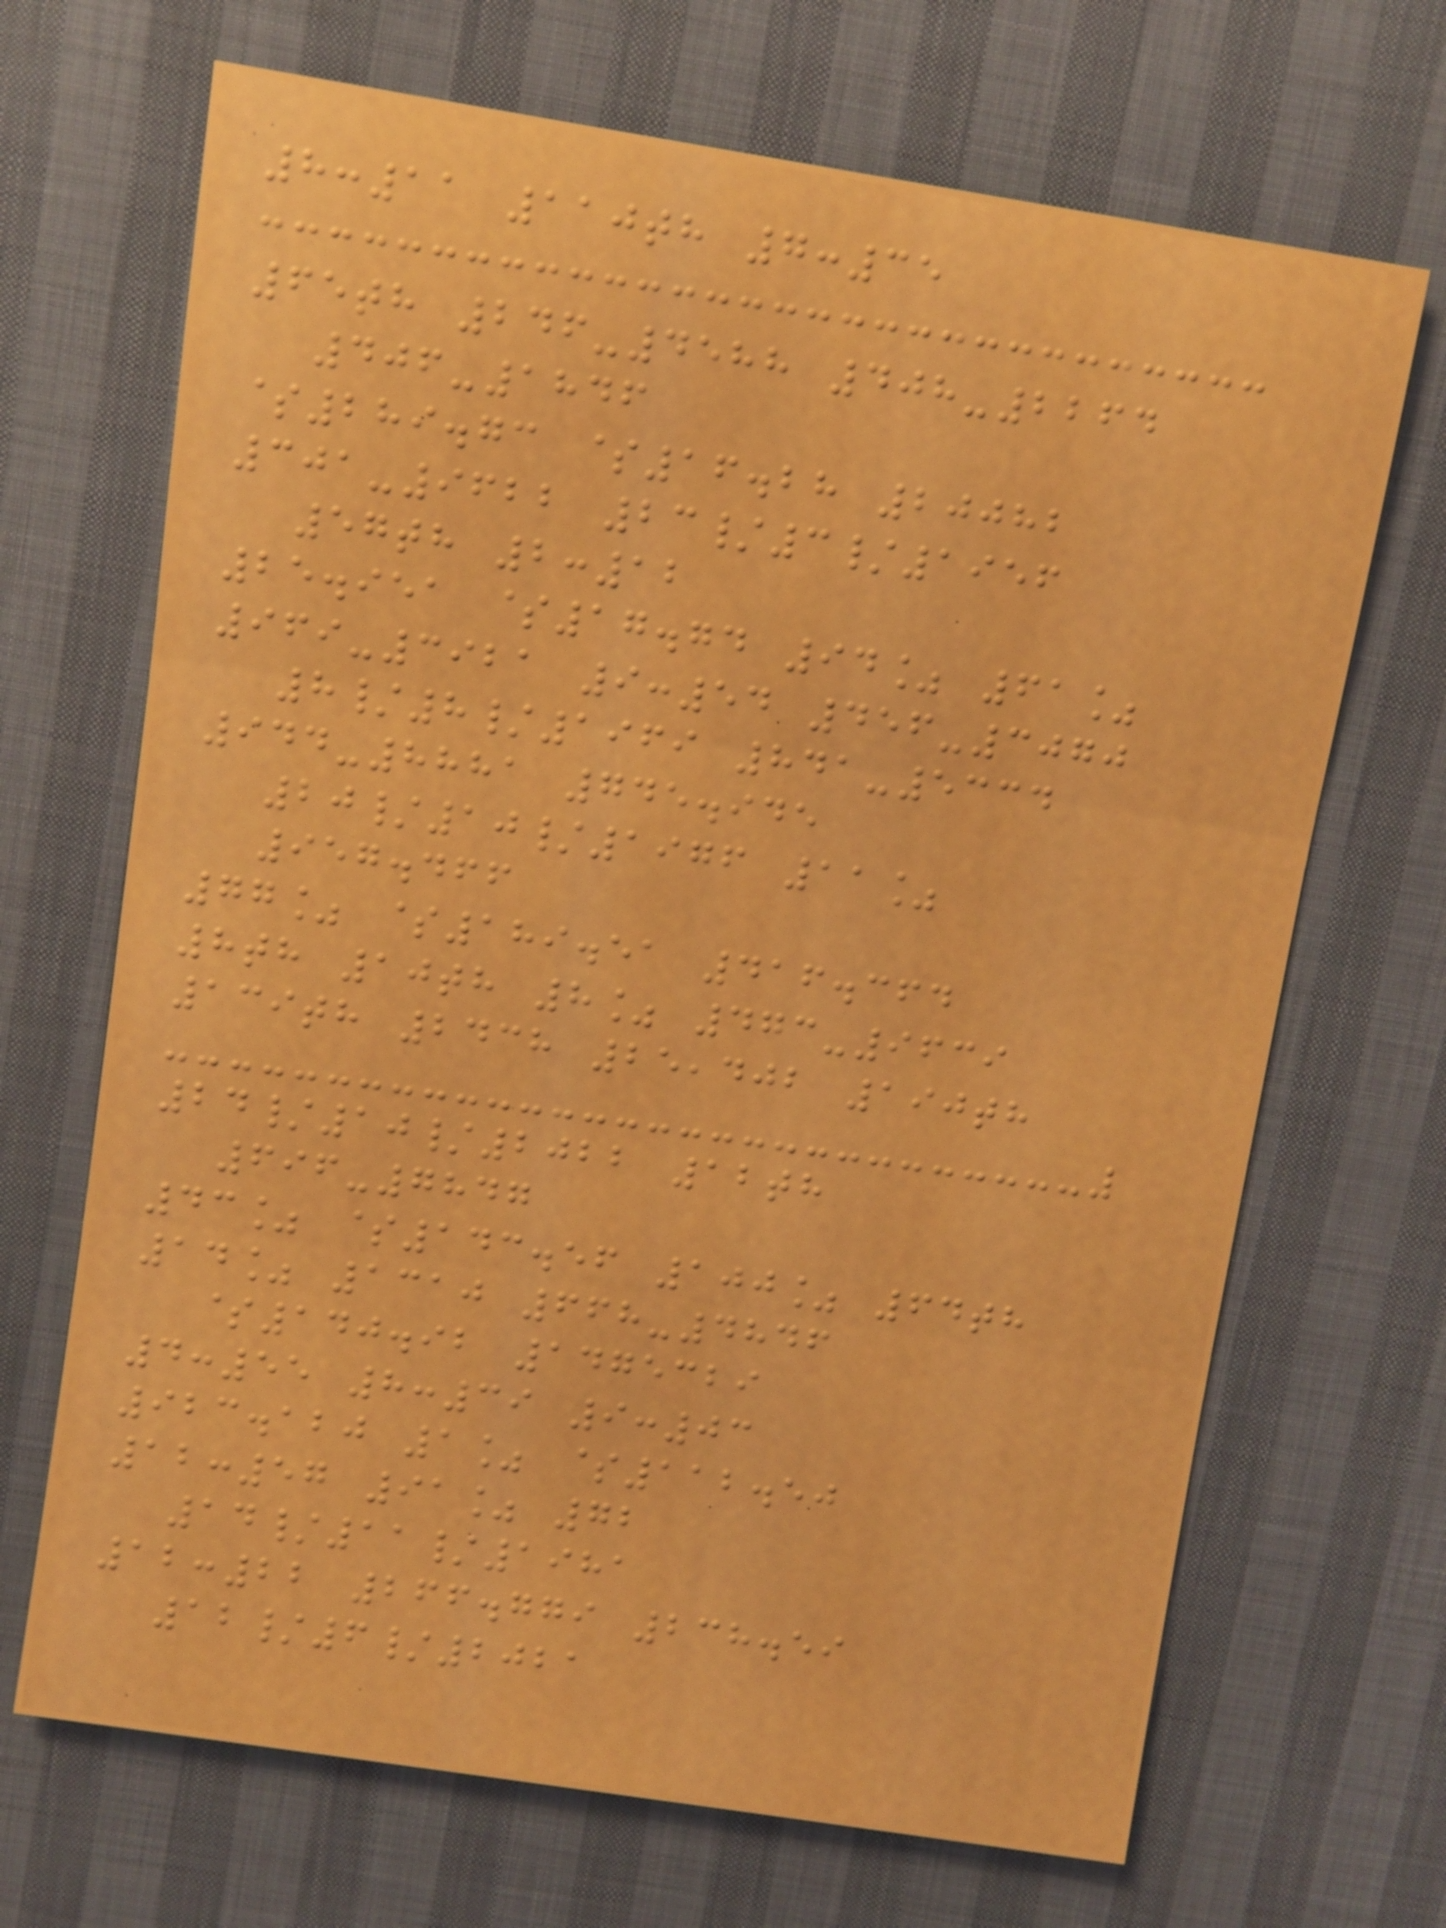8:11 110th 7:35
65th 246-4588 408-2264
406-1846
$289.73 $16.28 20082
301-9622 23/3/1956
57th 2:12
25.951 $17.74 94% 61%
969-3921 9:54 456-3070
8/8/1969 841-5334
944-8881 745.945
20/10/1976 11%
957.466
77% $189.51 416.364
8th 10th 8% 473-9639
139th 2438 25,402 190th
24/10/2022 12th
696-7847
43% $143.56 100% 64th
14% 1310 668-4846
$140.92 1475329
4:55 8:39 9:03
923.120 1% $112.50
12:57 91% 72
14/11/1981
12:22 266.779 238.59
12/6/2021
